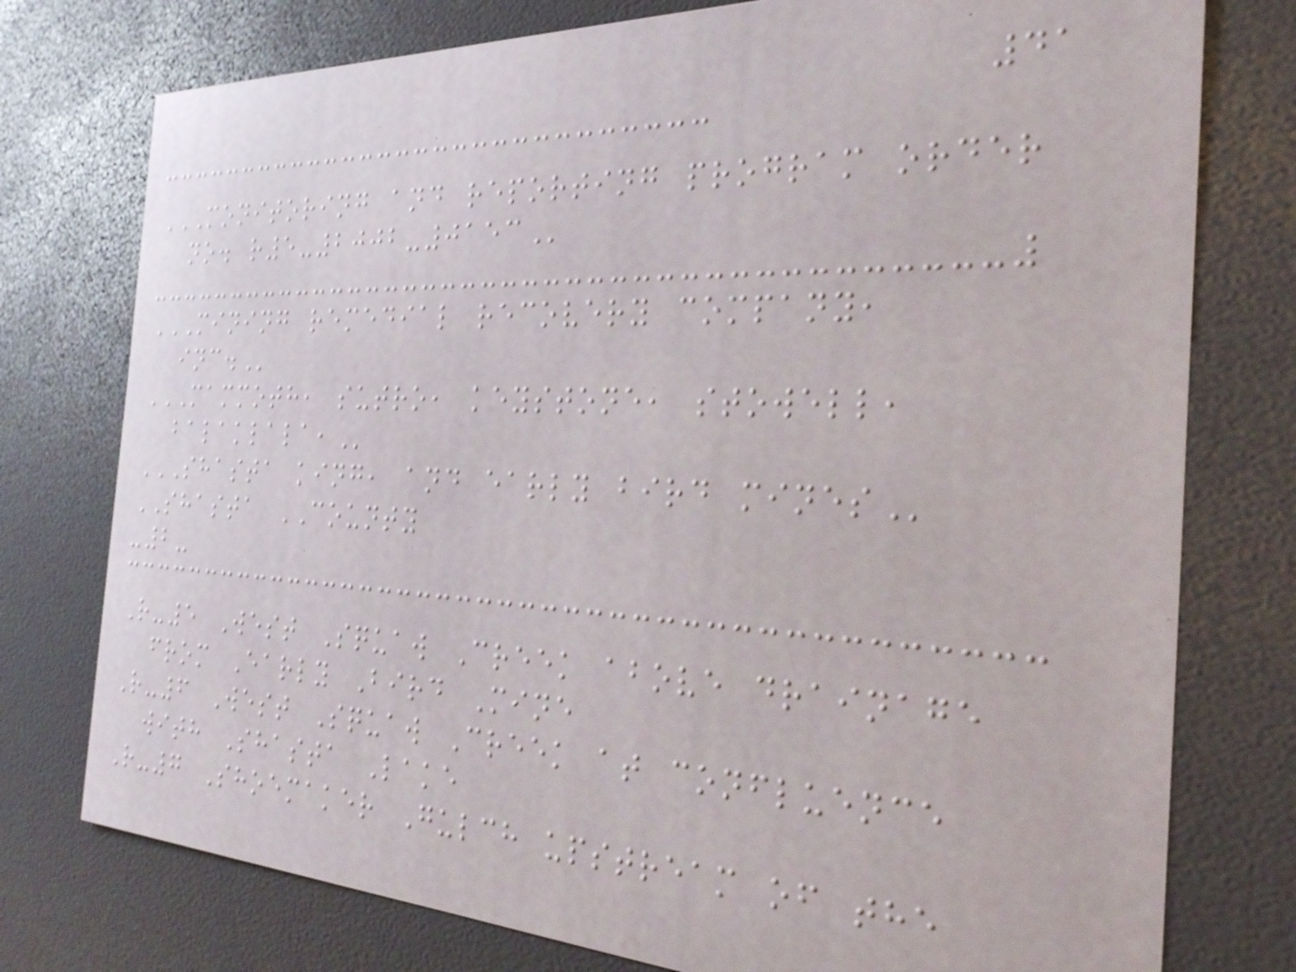41
MONITORING AND REPORTING PROGRAM ORDER
NO. R5-2002-0153
MINING REMEDIAL RECOVERY COMPANY,
INC.
MAMMOTH, SUTRO, KEYSTONE, STOWELL,
BALAKLALA,
SHASTA KING, AND EARLY BIRD MINES
SHASTA COUNTY
-2-
R-5 West Squaw Creek above drainage
from Early Bird Mine
R-6 West Squaw Creek at confluence
with Shasta Lake
R-7 Shoemaker Gulch upstream of the
